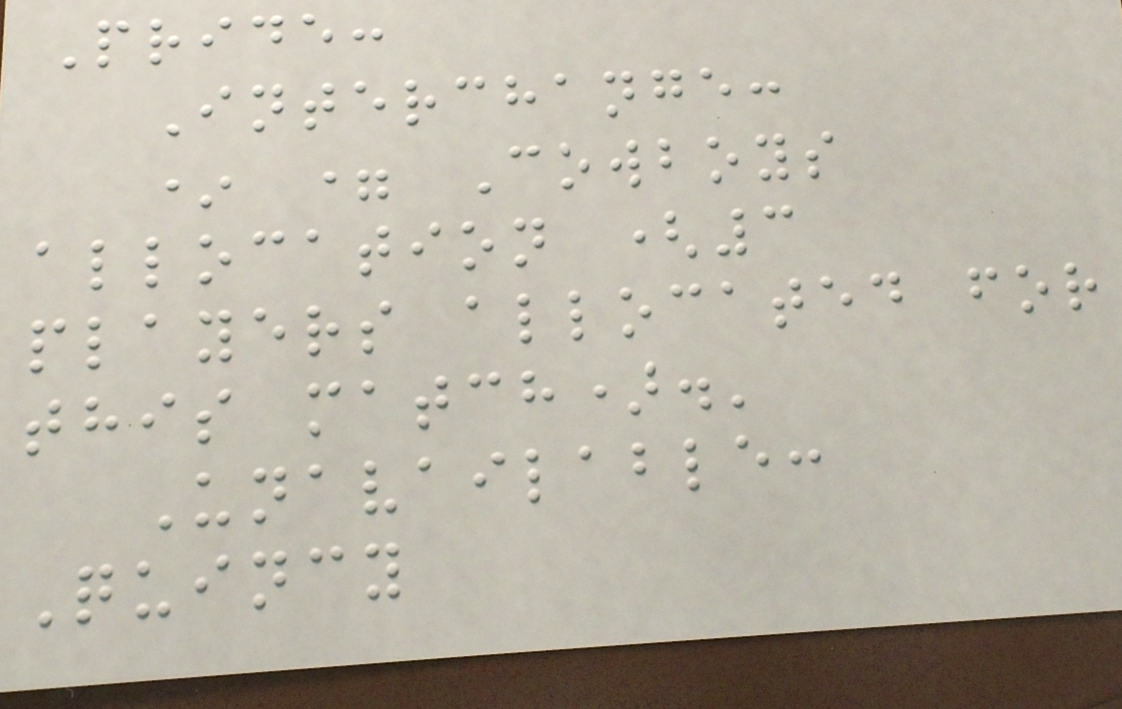Pride:
Interchange:
* = Cowboys
allocation (3
players allocated for
this match).'
Unavailable:
Quincy
